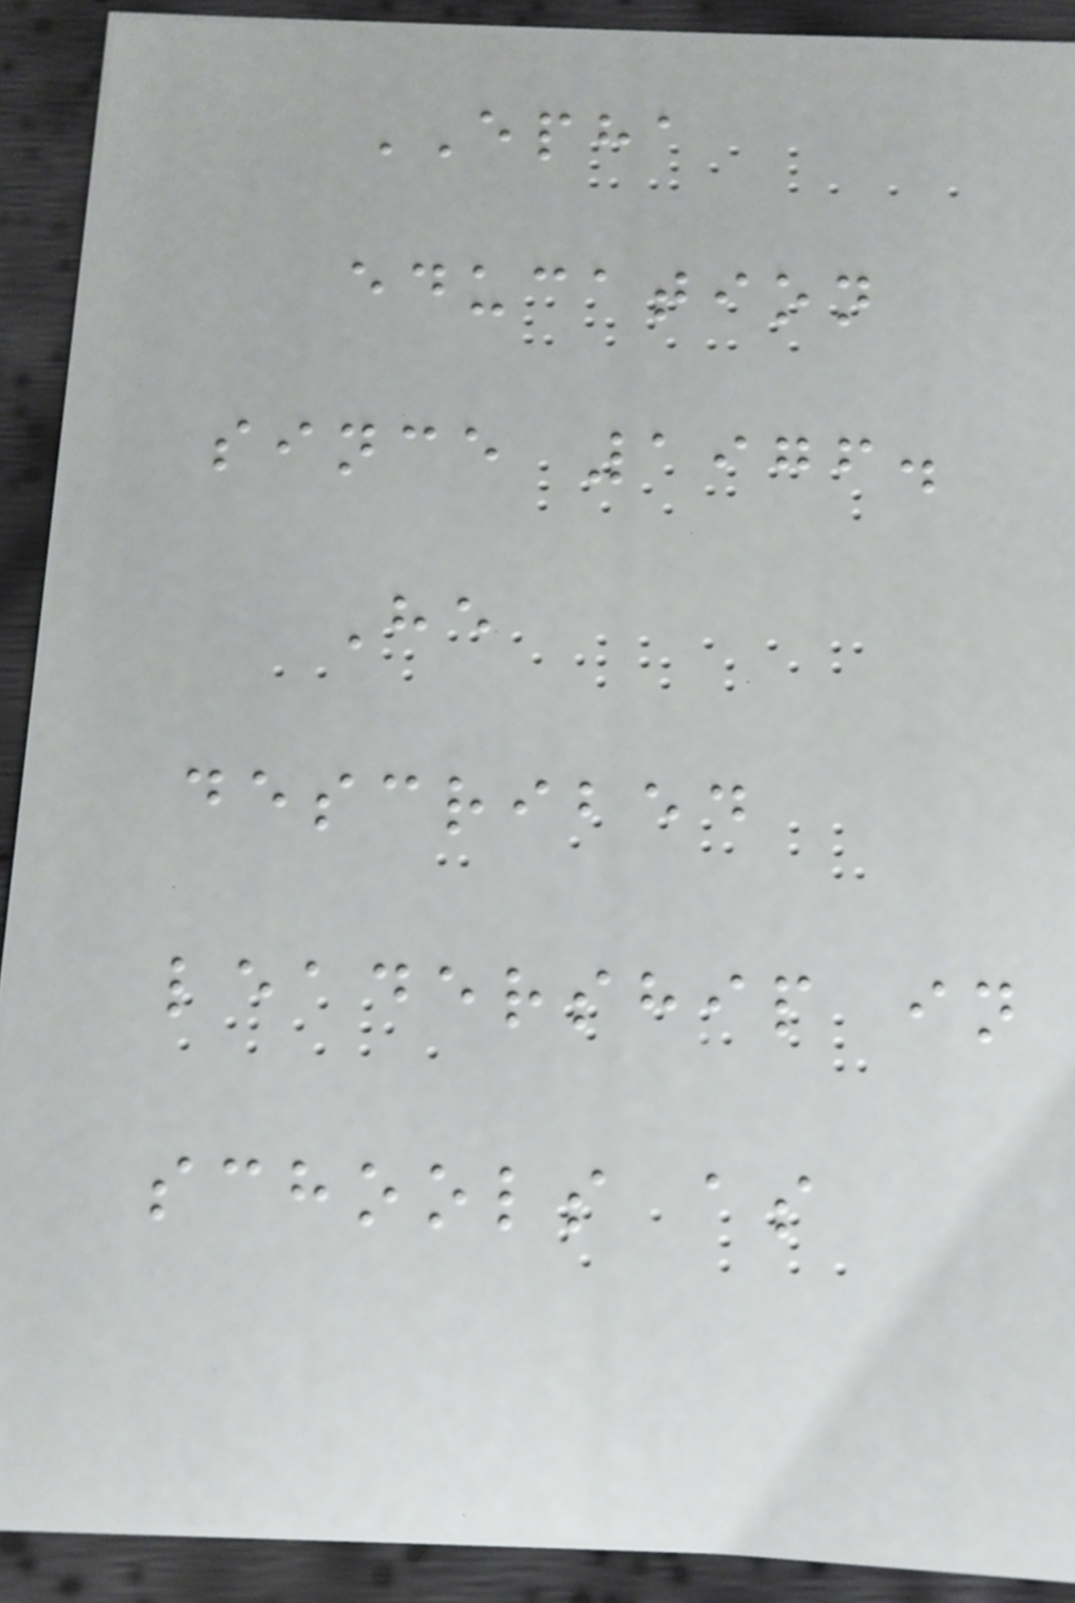EPHA
education
since 1976.
He
described
leadership in
schools as
